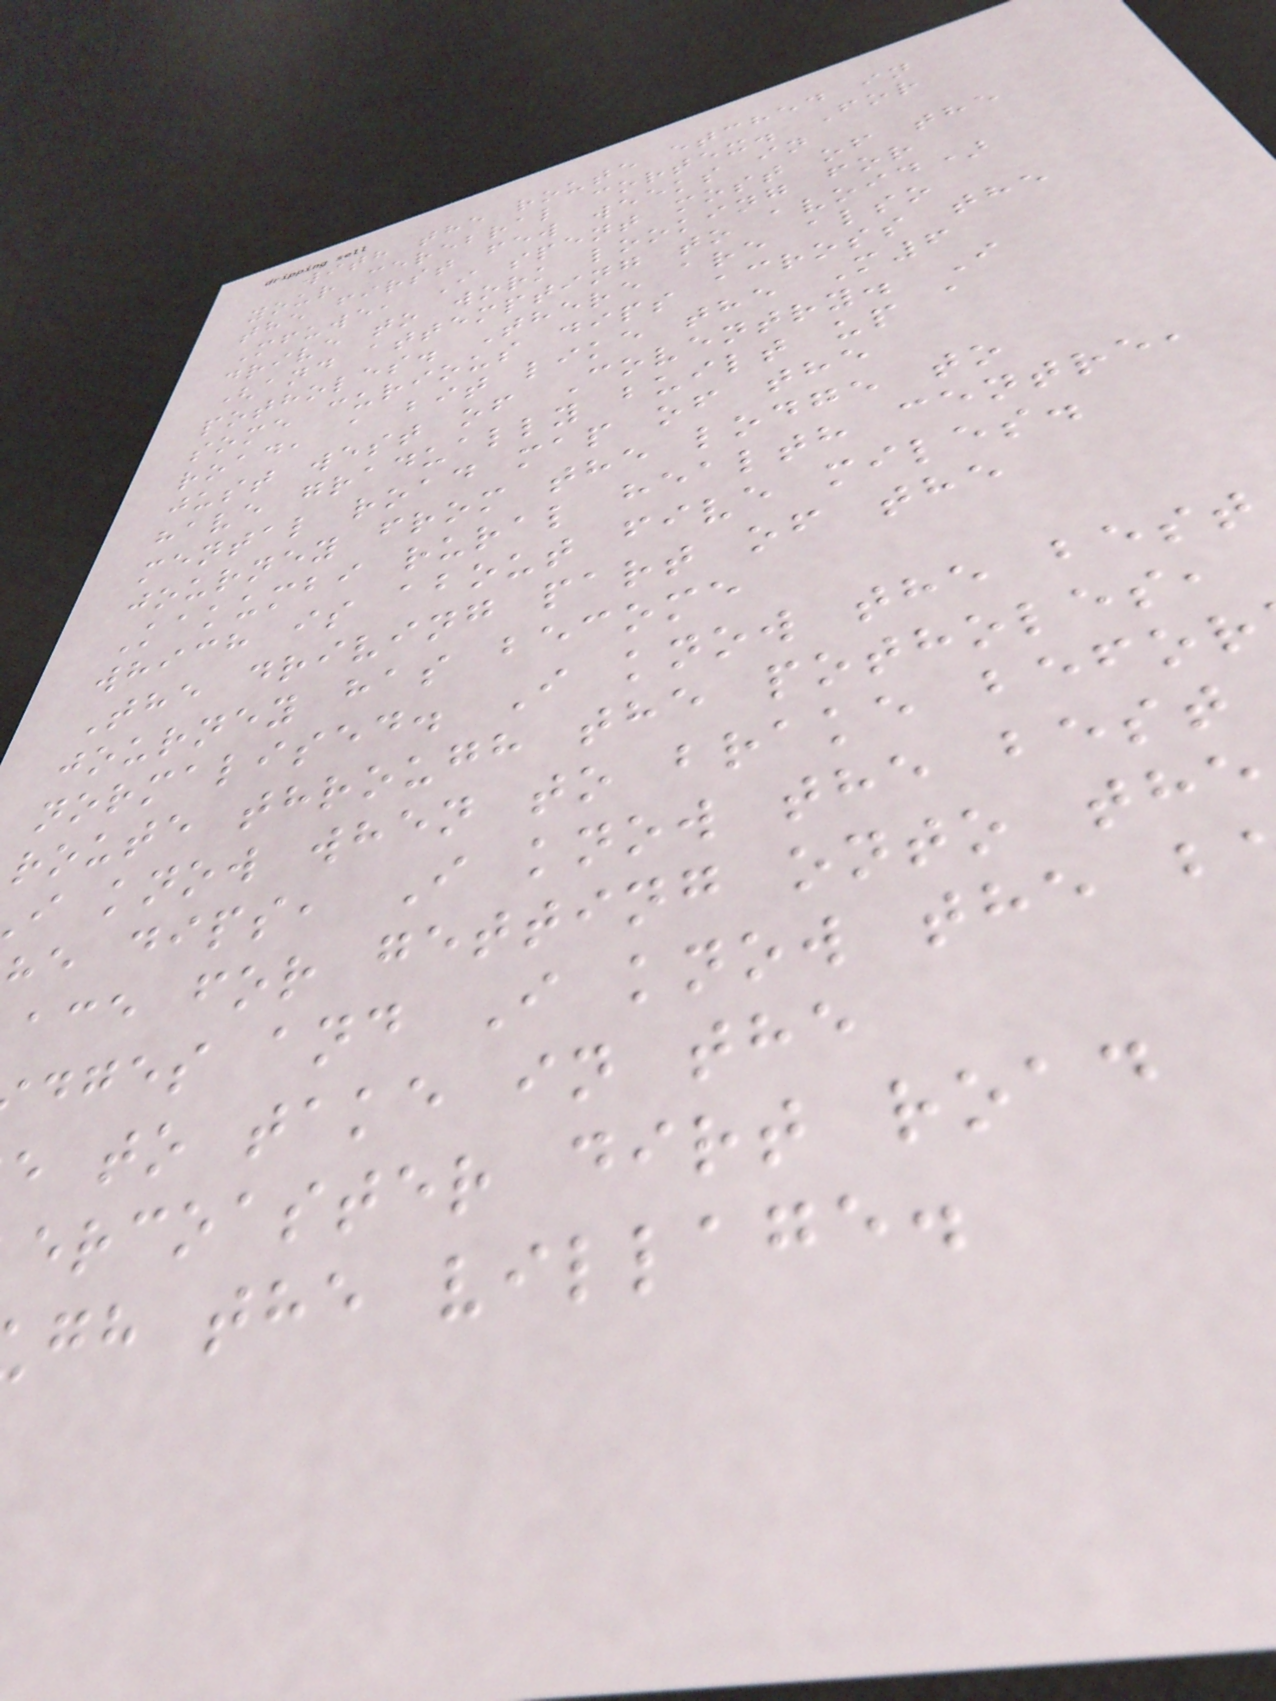with the route etched in
your cerebral cortex. For
the first few weeks in
Mfuwe, I spent most of the
drive to work looking for
(and attempting to avoid)
potholes. There are also
some curious dips across the
road, a bit like the M6
just west of Coventry. I
have gradually built up a
mental road map of the
journey from the lodge to
Kakumbi rural health centre,
which is about five miles.
The driving part of the
journey has become
normalised. I know the best
route through the potholes,
i know when to brake befor
he dips, I know the best
ace for getting onto the
dges and I know the b
e to take in the
ercoaster dirt road
gh the village.
